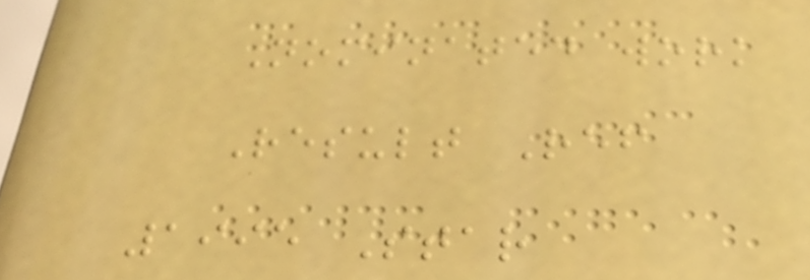Nominated work
Result Ref
1995 Star
